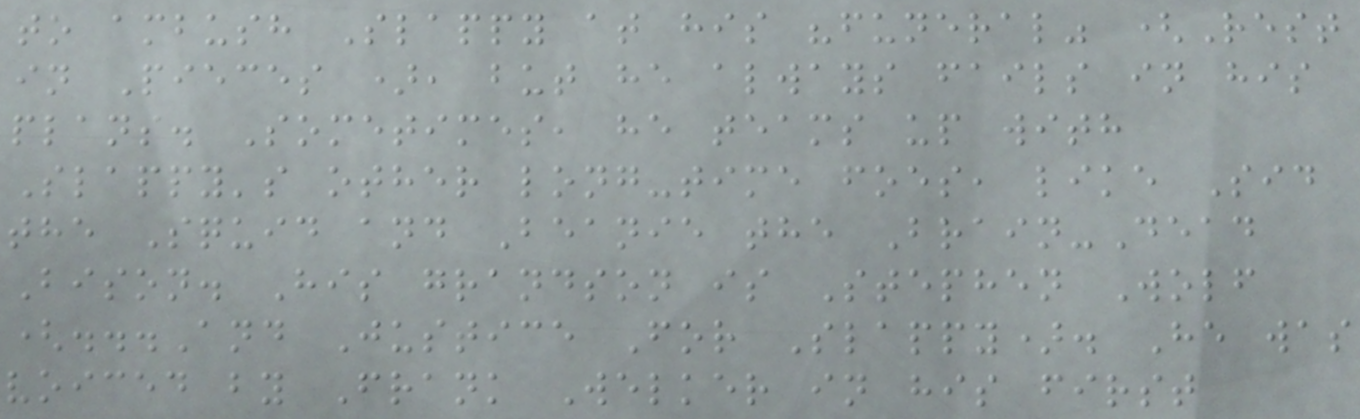to ambush Slappy at his "funeral" (Rest
in Pieces ), but he always fails in his
plans. Sometimes, he teams up with
Slappy's other long-time foes, like Sid
the Squid and Beanie the Brain-Dead
Bison. His grandson is Stephen Wolf
(...And Justice For Slappy). He was
voiced by Frank Welker in his first
